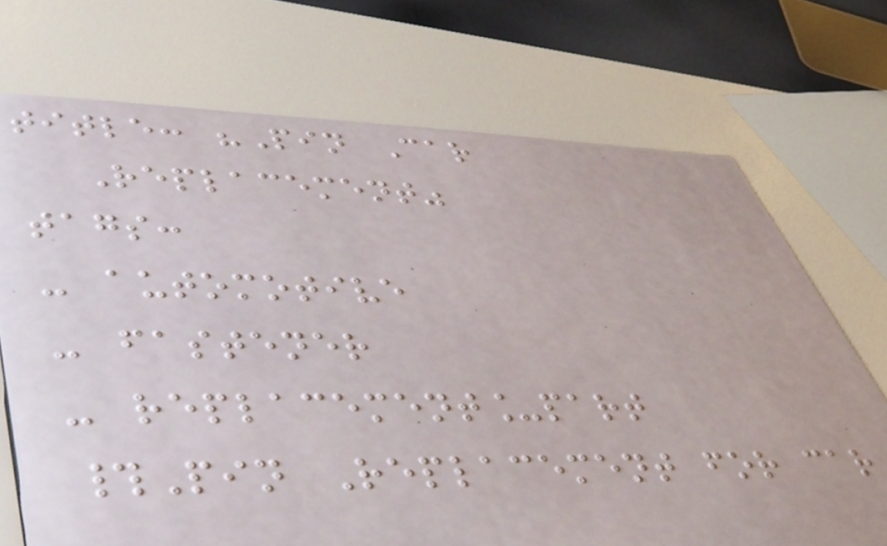title: "Pin Car
Replacement"
tags:
- automotive
- fastener
- replacement_part
#Pin Replacement for car
